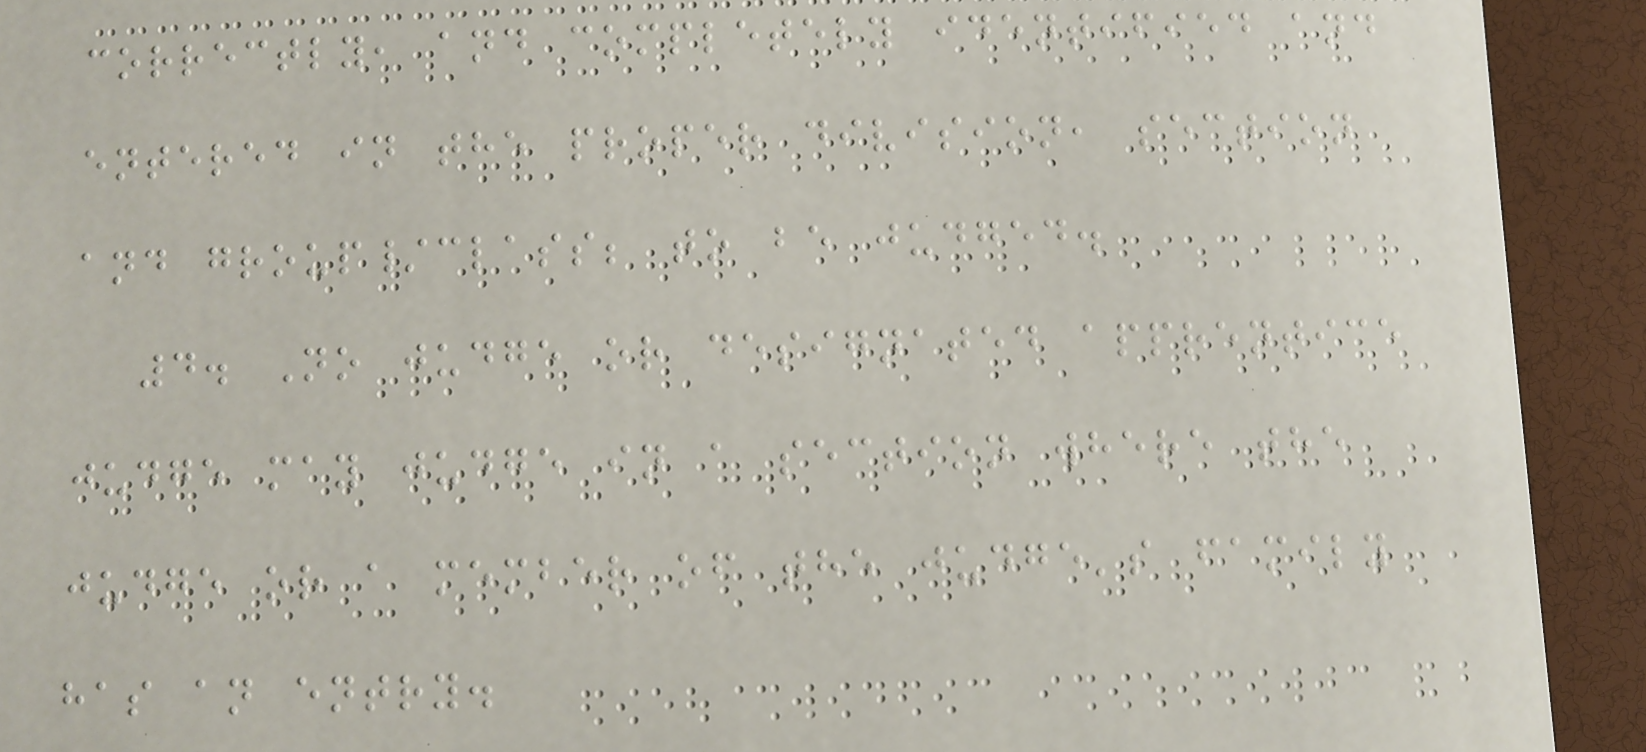correctly, and completely identified and
entered in the proper division, section
and group/class; to be judged.
4. No judge or designated apprentice
judge may judge in a section where the
judge or a member of the judge's family
has an entry.
